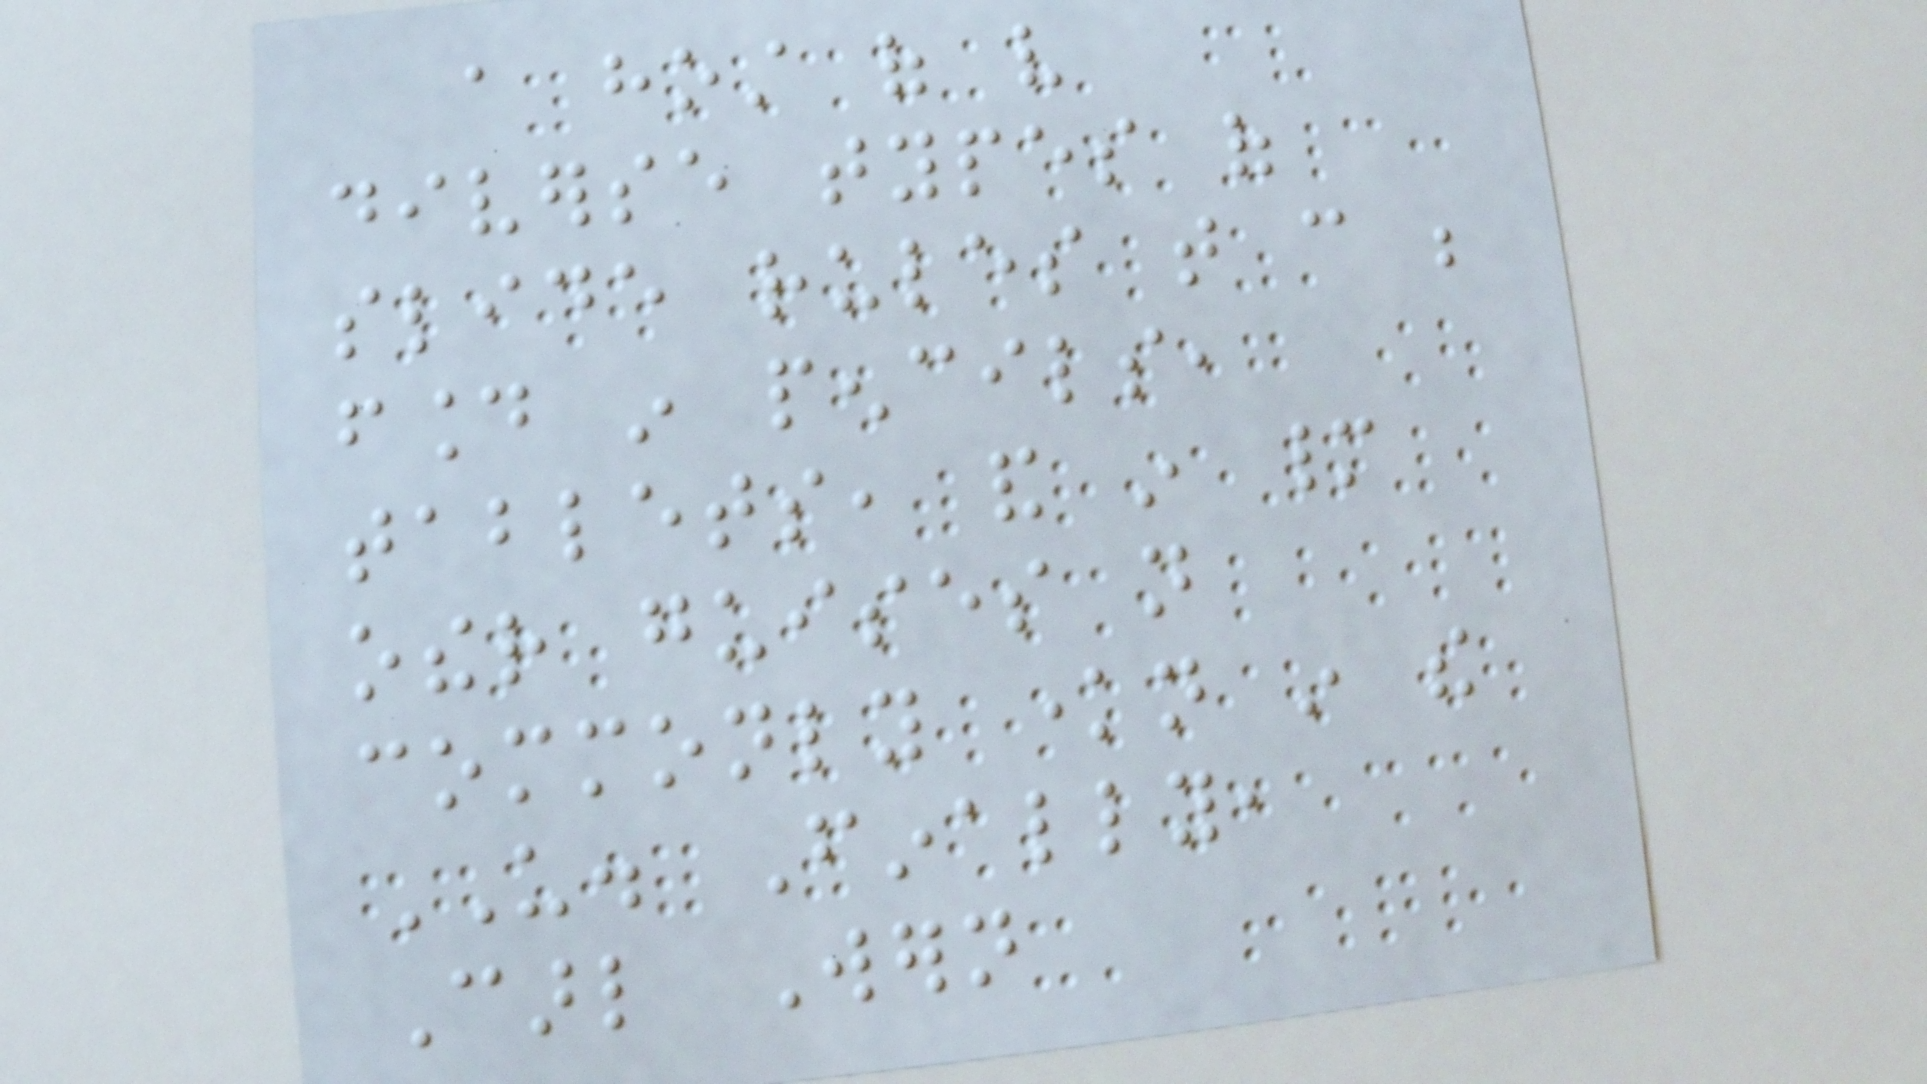a host of very
diverse types of
slide rules that can be
found in pencils,
tablets, and in many
other guises not
commonly known in the
US. Finally,
Carl Wern
